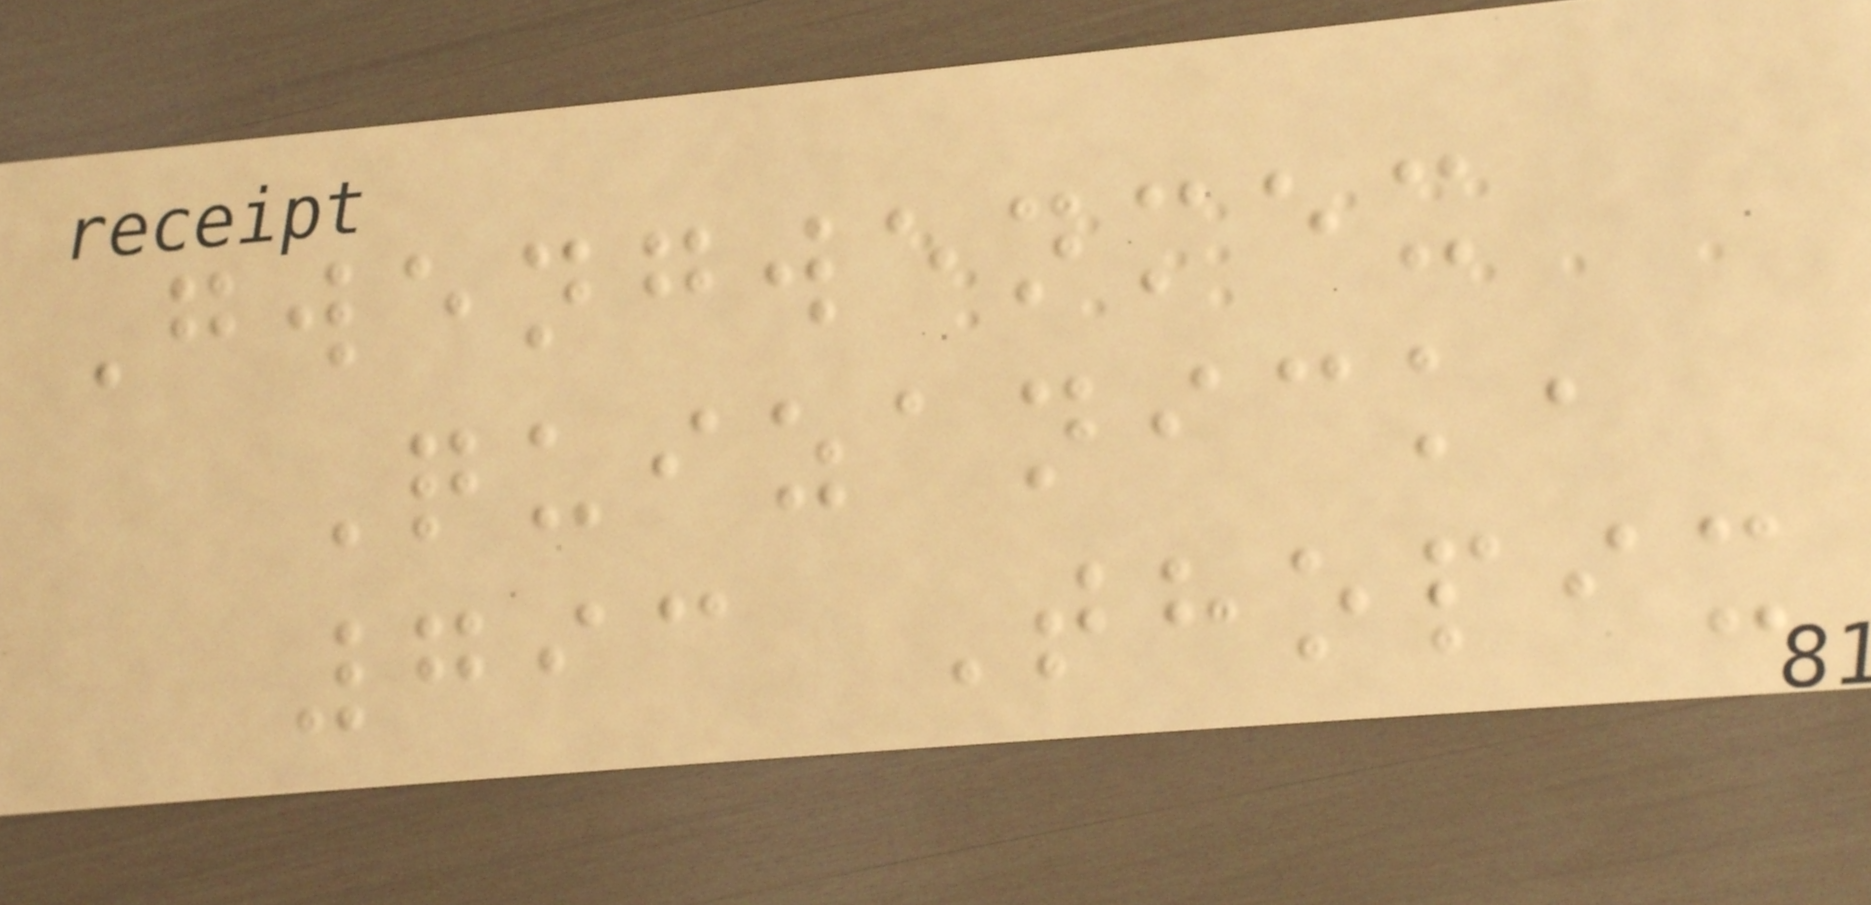Gwengwenmex
Quizanick,
793 Thopix
